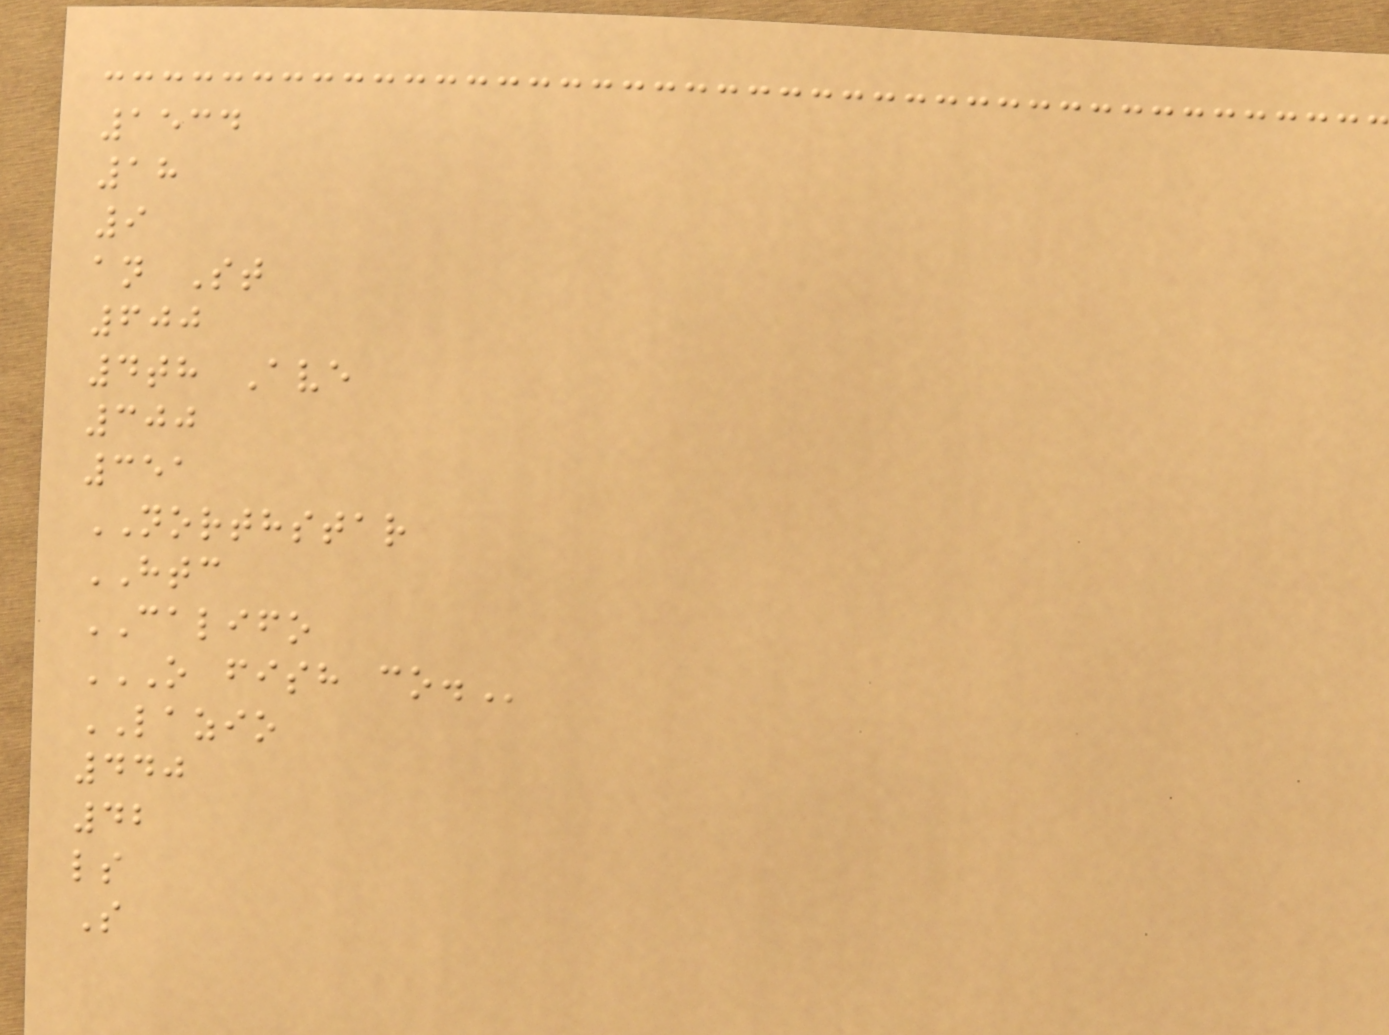1534
18
9
an St
600
4th Ave
300
351
NORTHSTAR
HTC
CALIFO
O FISH CO.
LAZIO
440
42
ls
S
